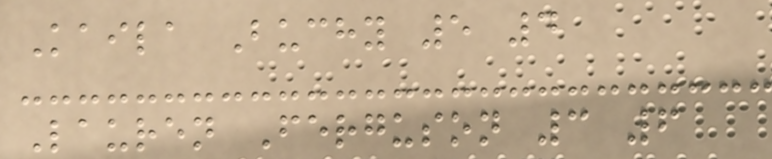Kaila Buchy 5 4
Lauren Ferguson 3 6
